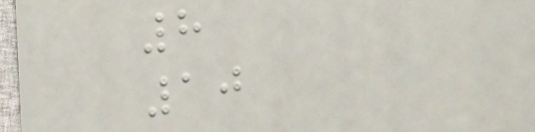8
10
